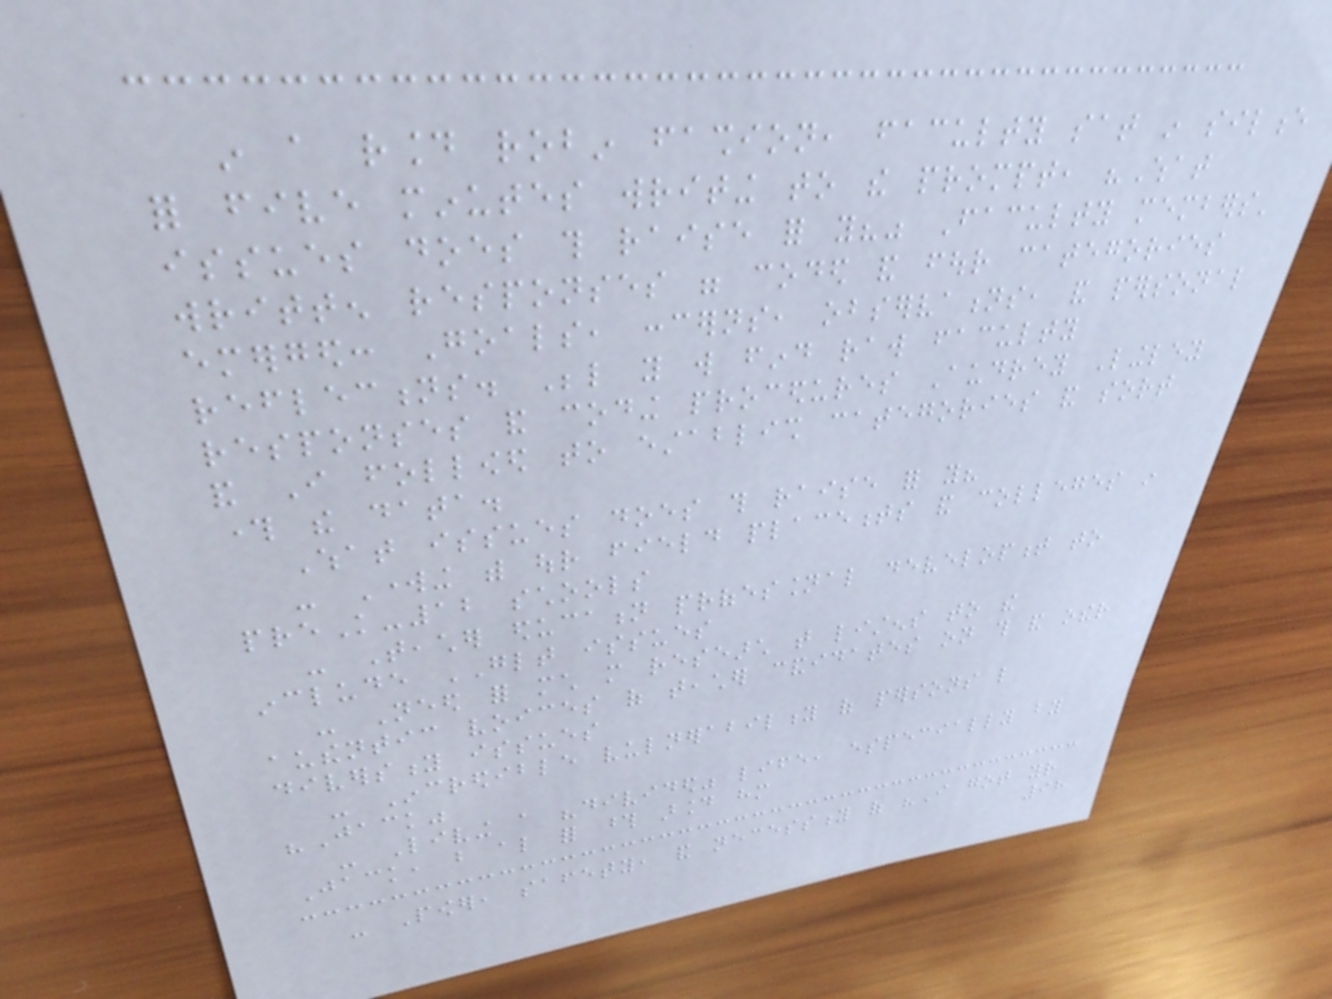in a round robin fashion, faculty sat in silence
for five minutes writing to the prompt, "What
issues does this raise for you?" Faculty members'
written responses were coded and four categories
emerged: Goals, concerns, observations, and personal
reflections. Below you will find raw faculty
responses and coding procedures Audrey Lingley
and I followed to establish categories and sort
through the data.
What issues does this raise for you?
- Working with our field placements and colleges in
preK-12 schools
- Teacher education professional development to
include GLT issues
- Need for much more research that listens to the
authentic voices of teacher candidates on this and other
diversity issues
- Incredible vulnerability of persons like
"Jack"
- Living a "divided" life, especially by
Jack, but also for those around him
- Power, safety, and necessity of "I got your
98
